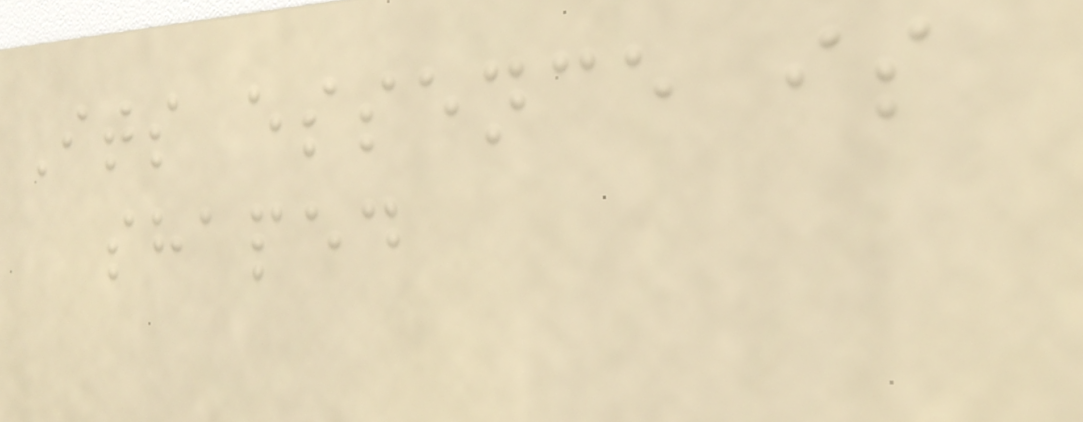Its essence is
shaped
